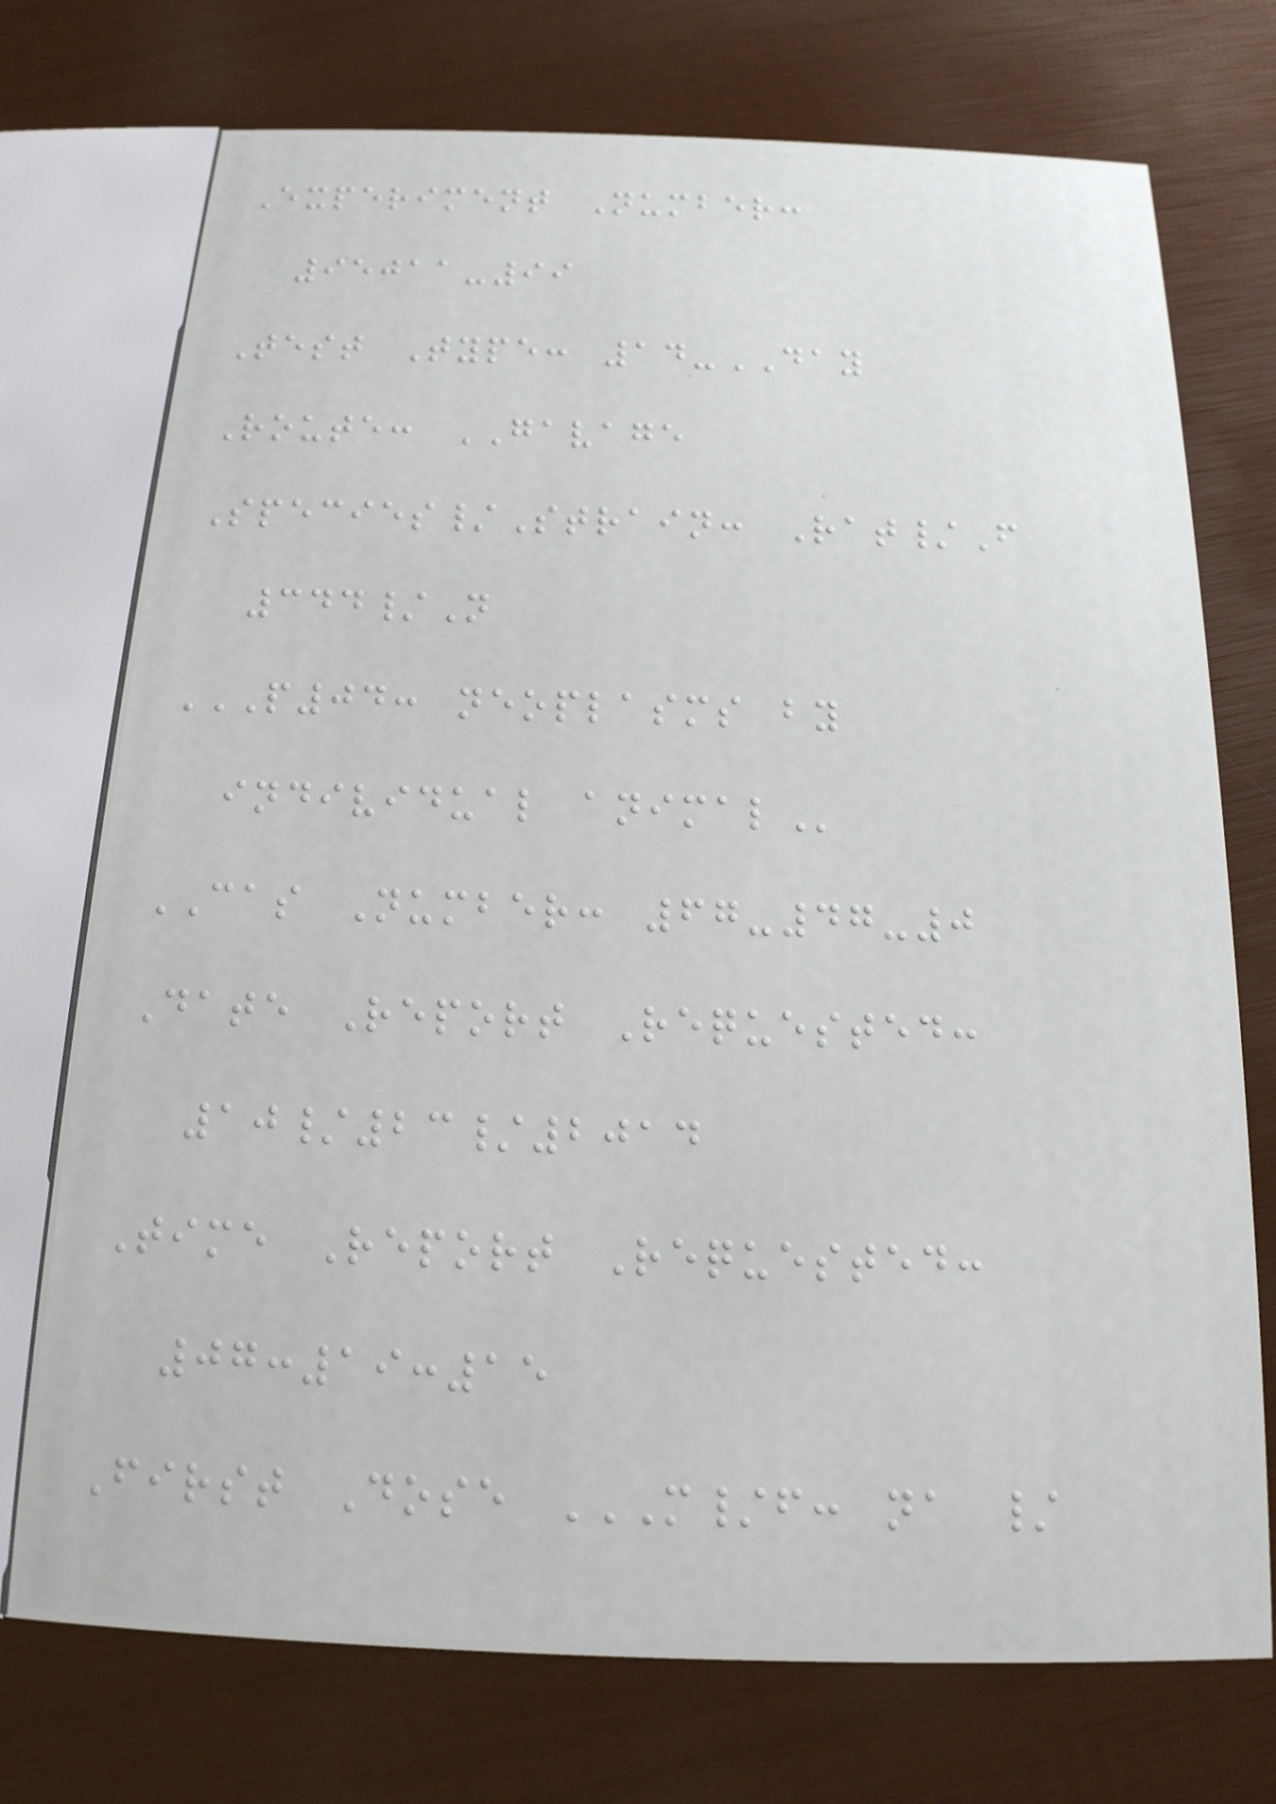Experiment Number:
95011-99
Test Type: 14-DAY
Route: GAVAGE
Species/Strain: Rat/F
344/N
P04: NEOPLASMS BY
INDIVIDUAL ANIMAL
CAS Number: 67-47-0
Date Report Requested:
10/23/2014
Time Report Requested:
07:19:15
First Dose M/F: NA /
